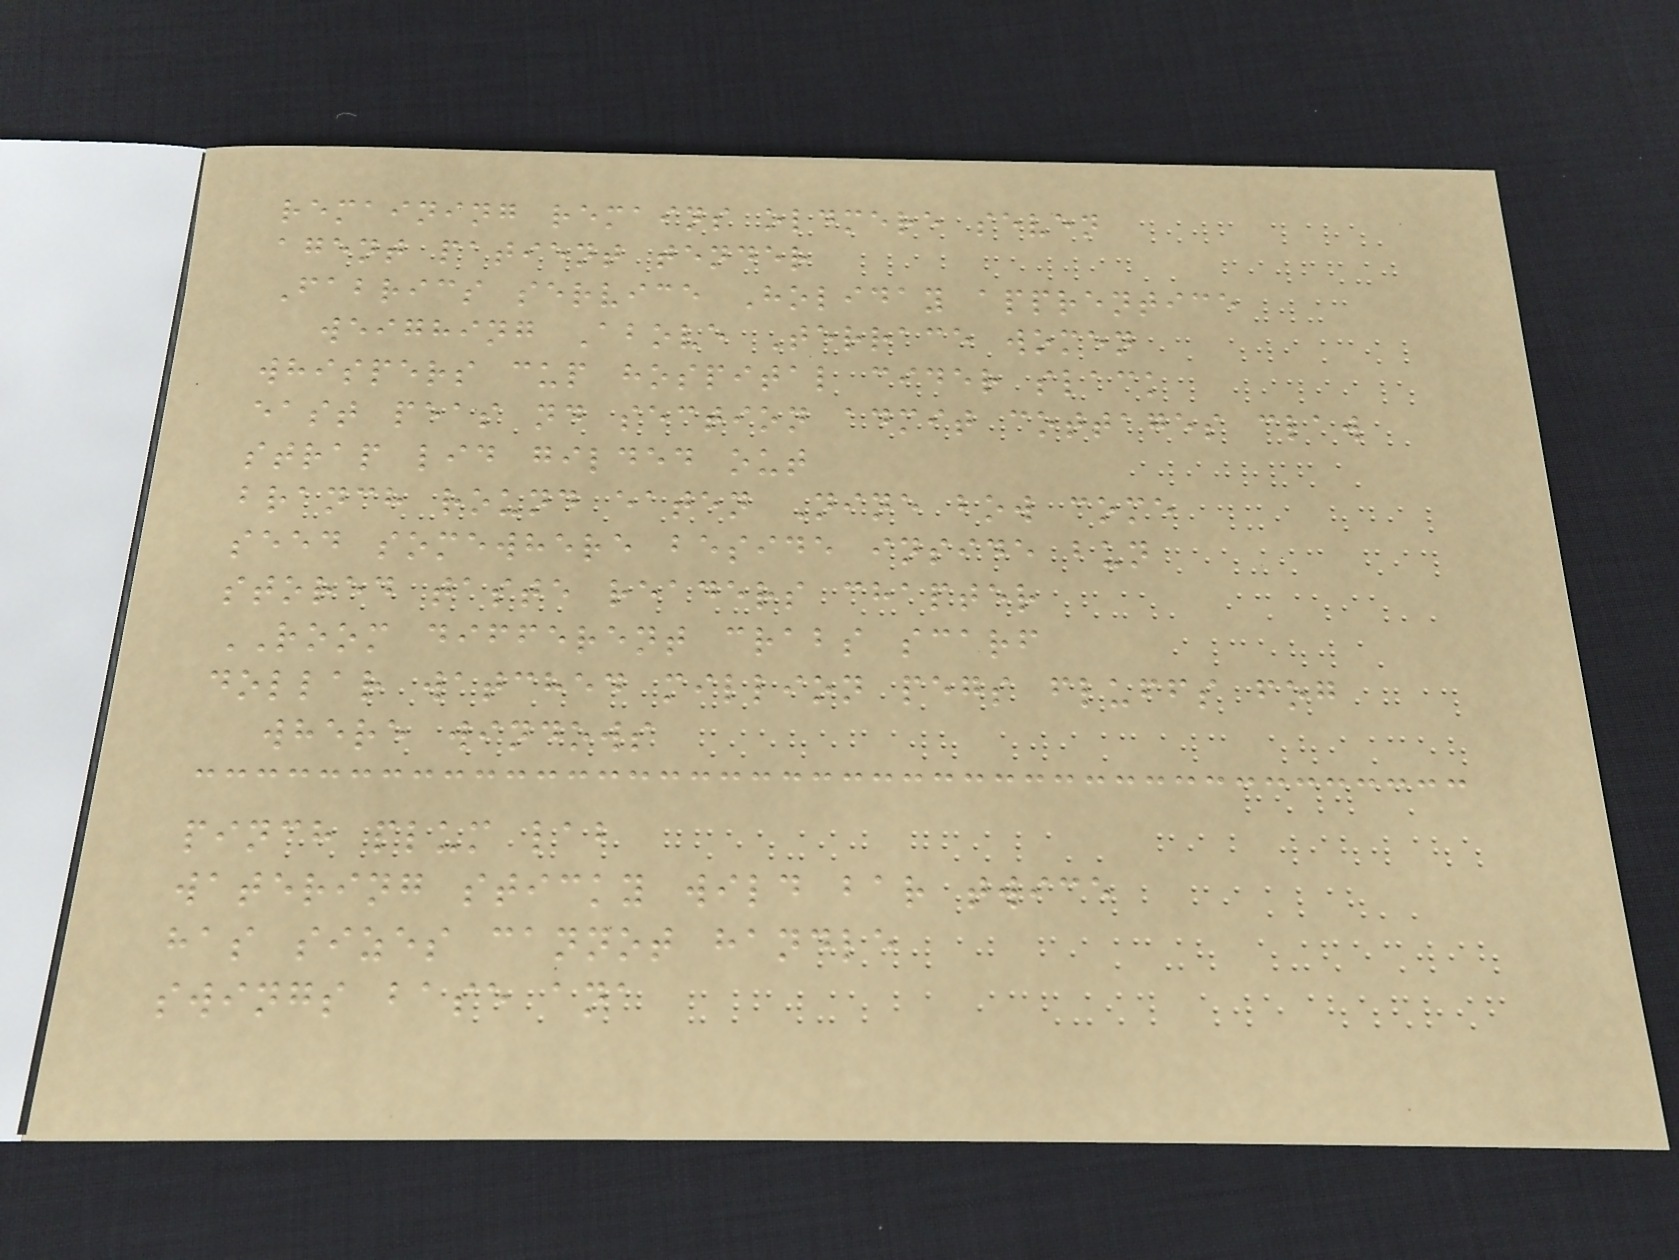remaining remains oldmere seven
agent patient tender
Fabrics service Holiday apprentice
weighing Above Terrace women
whispers cup hospital cider slack
east peas nd section admit cottages claw
strap lid gilded out
branch round eaten Nine bow come
seed somewhere beside inside bun
stored taste readers chapter
ROOM different crabs scarf
dollar watched million pegs fluffs fog
where windows
pinch plum lab
watering sticky wild bar twice
has sizes cannot handle
swings base ana
